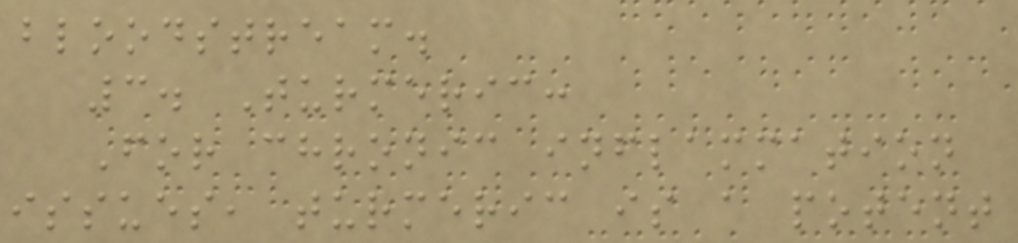bloodstream.
3. Turmeric:
For chronic inflammation
issues, turmeric is a potent
